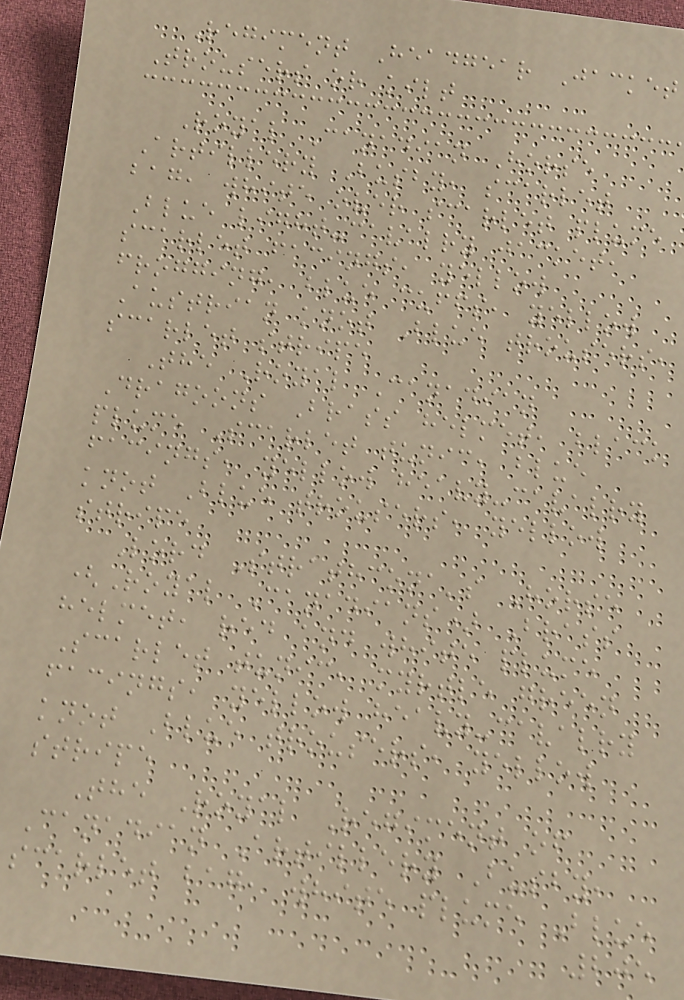Regiment Headgear Jacket
Trousers or kilt
Royal Canadian Horse
Artillery Busby, scarlet
bag, white over scarlet plume
Blue light-cavalry jacket,
scarlet facings, yellow
frogging, blue cuffs, yellow
Austrian knot Blue trousers,
scarlet stripe
The Royal Canadian
Dragoons Brass helmet, black
plume Scarlet tunic, blue
facings, yellow heavy-cavalry
knot Blue trousers, yellow
stripe
Lord Strathcona's Horse
(Royal Canadians) Brass
helmet, red and white plume
Scarlet tunic, myrtle green
facings, yellow heavy-cavalry
knot Blue trousers, yellow
stripe
The Royal Regiment of
Canadian Artillery Busby,
scarlet bag, white plume Blue
205
